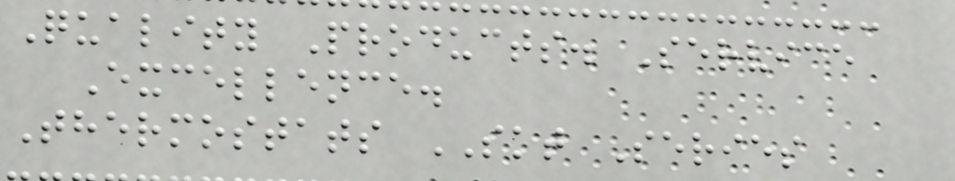Quality Products. Service
Excellence.
Thermostats SKT Series
